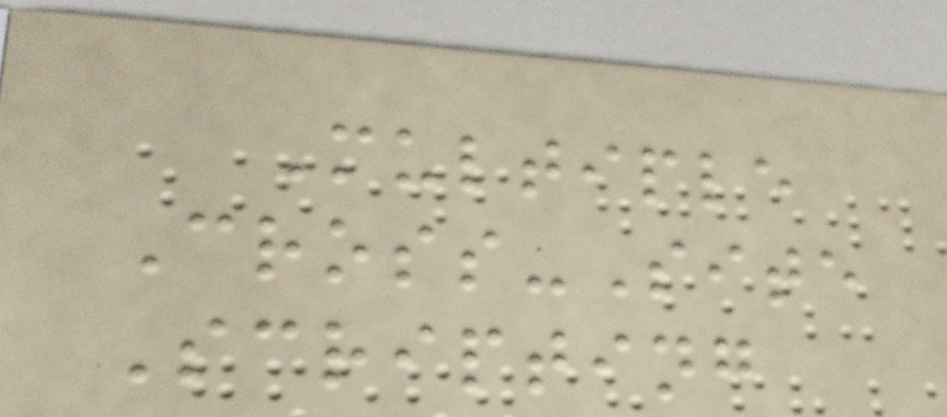Multiple
Cross-Site
Scripting
